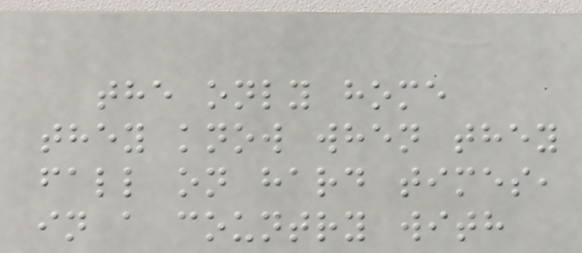the only home
they know when they
fall on hard times,
in a country with
